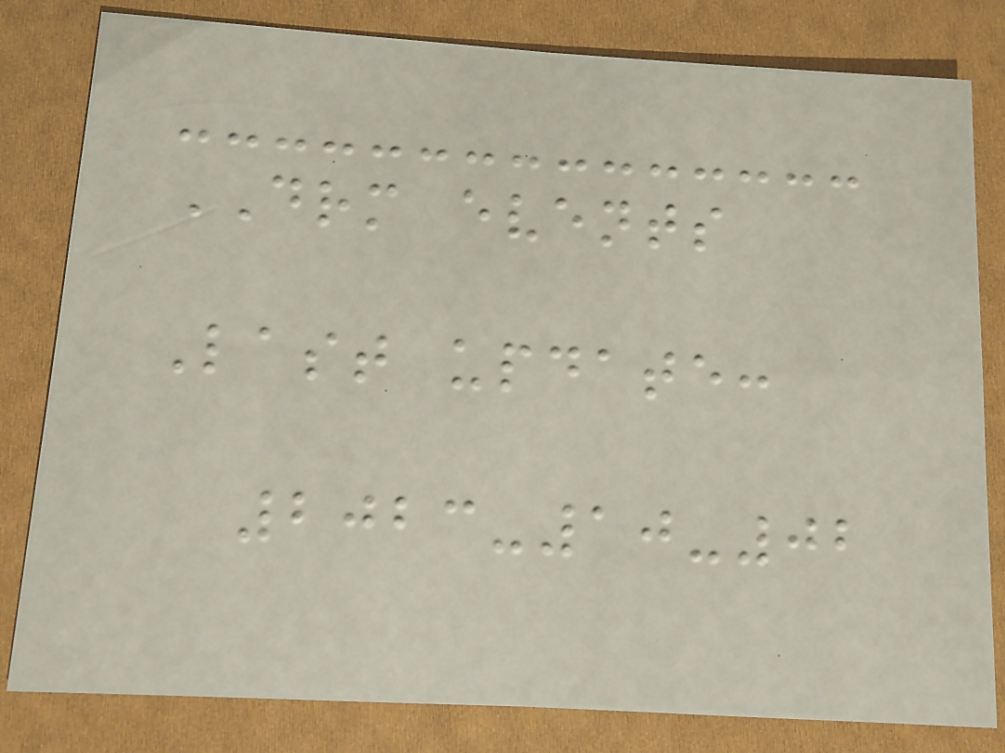DRM events
Last update:
2023-10-02
